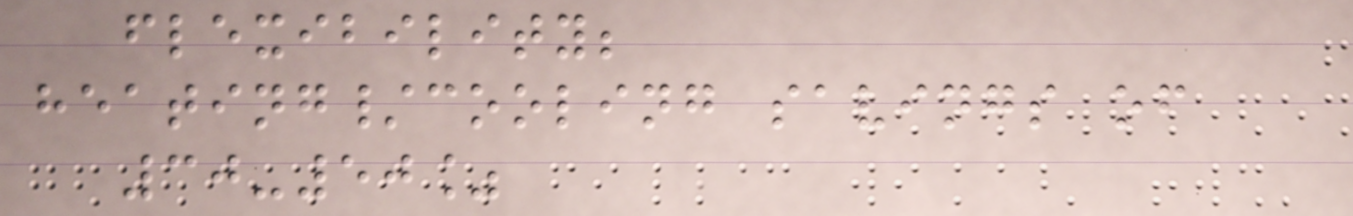flexibility;
heating/cooling savings of
30-50%
